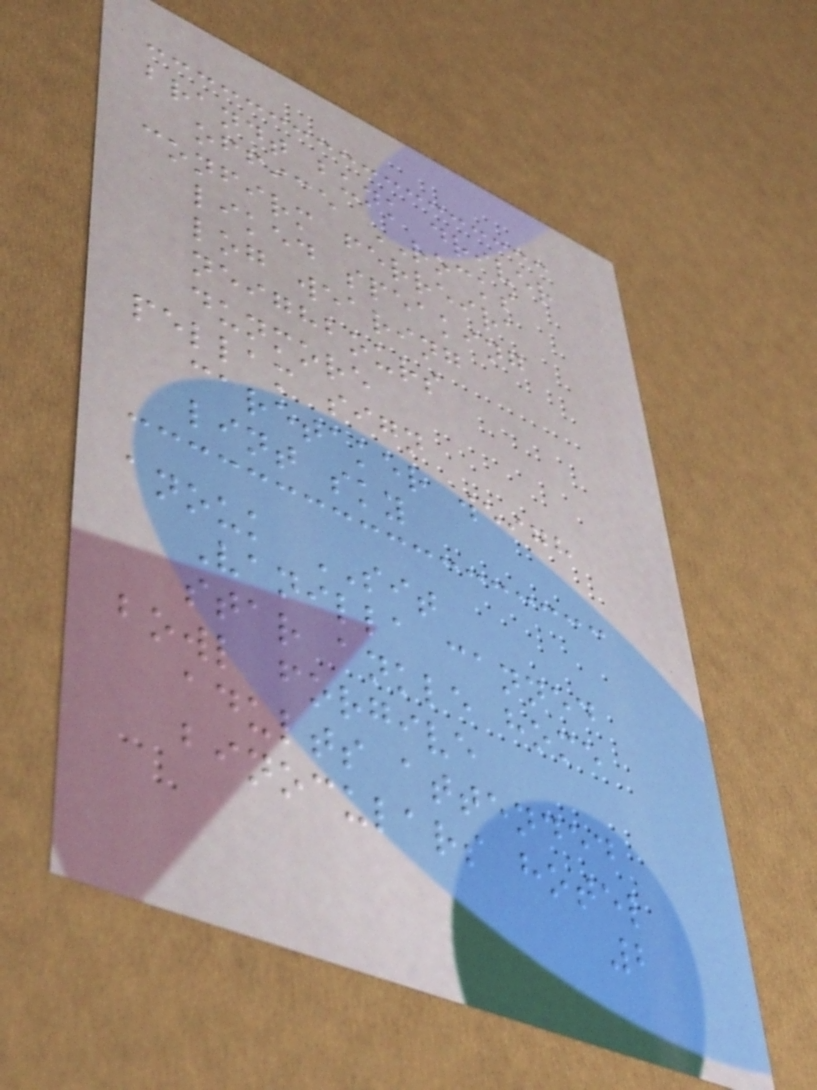brandt bunk driver
office ROCKS
confirm ferreira
liked speaking
log wearing
neighbours
dunmore
pellam sign
caretaker weigh
lint sky
anouk SIT
Vanilla canned
star ankle home
bowl forgive
adults attended
binoculars hotel
2
